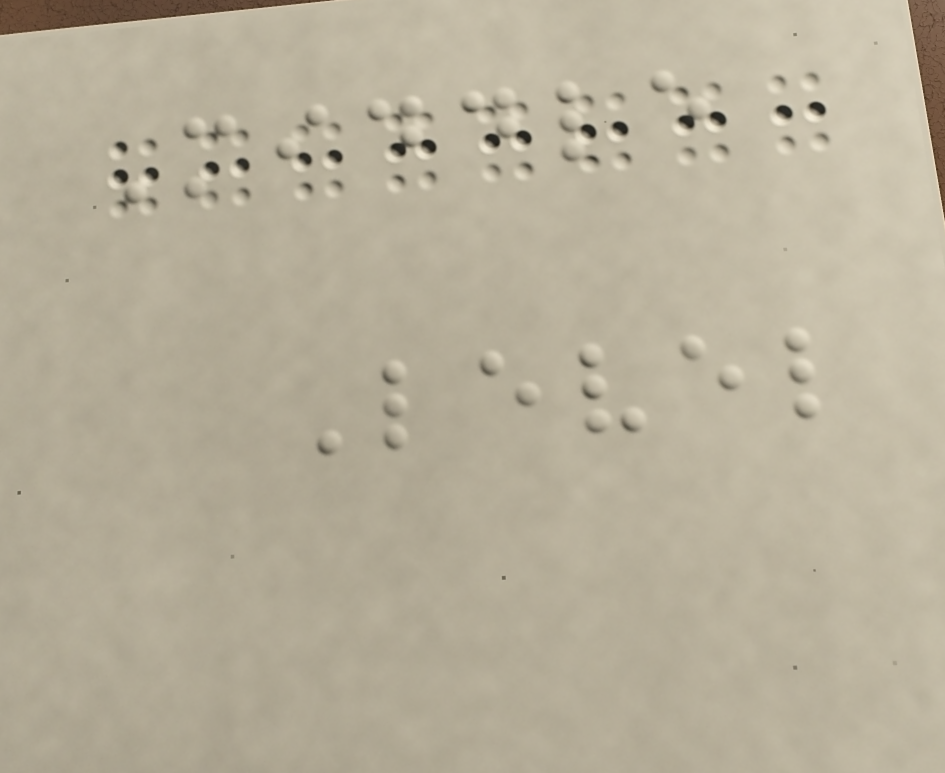Middle
Level
